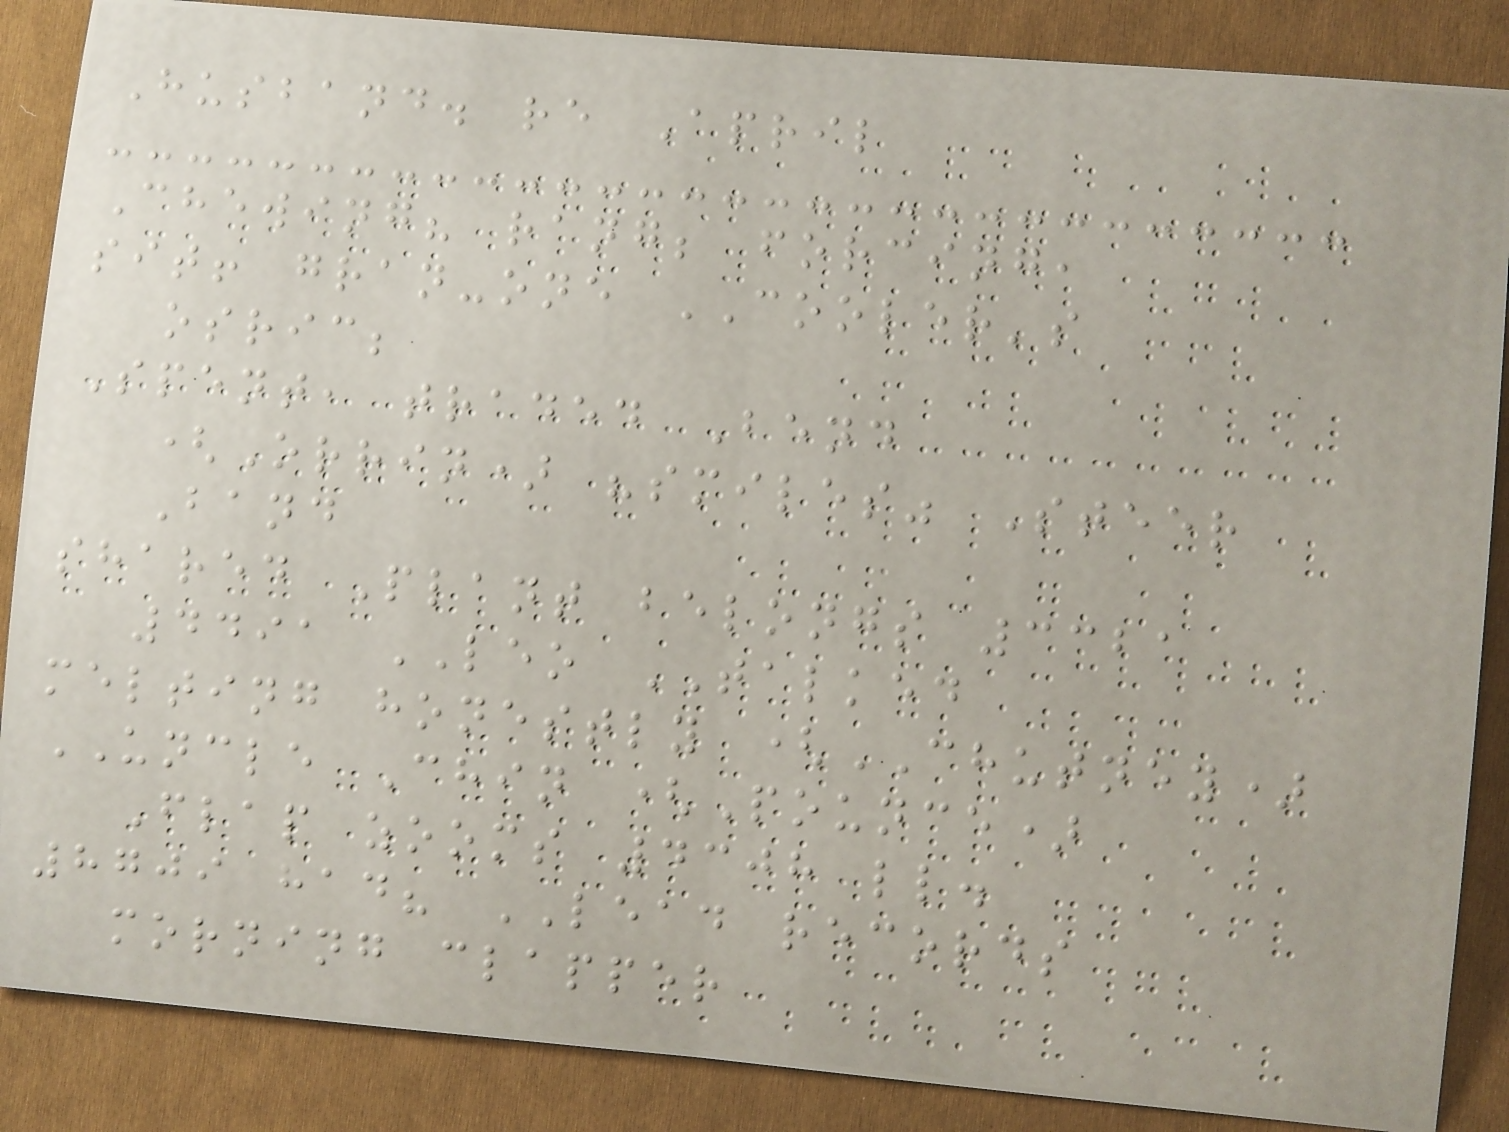Husband. re April
Chewing? rang; forcing,
sit! gran-one COOLER's
osric;
Spent, traded Bend
(Orrin) "smiles" Steer
Band
shared Plant belongs 3321
4491 LEO TALKED
melting honestly (CHUTNEY)
UNCLE Chin (Pounce)
Flap zooms 4308 ll.
8709 had? LEAD records
morning clapper
